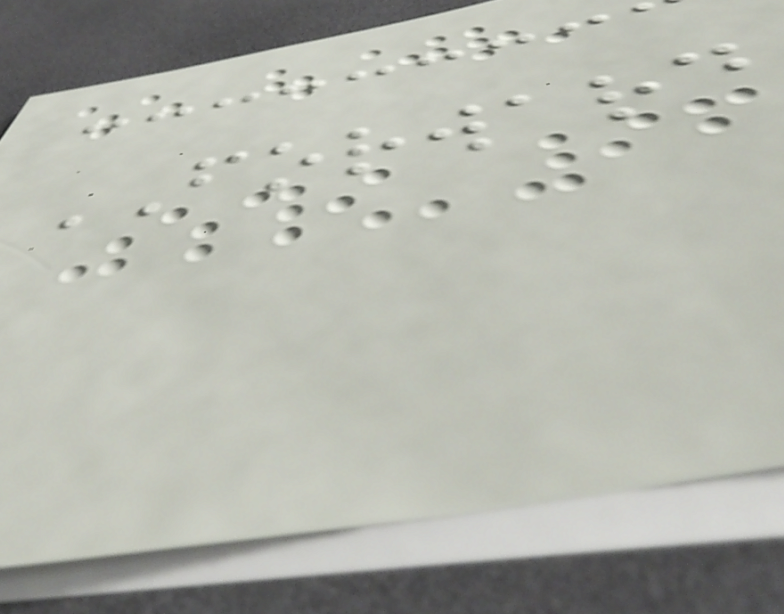FORWARD
